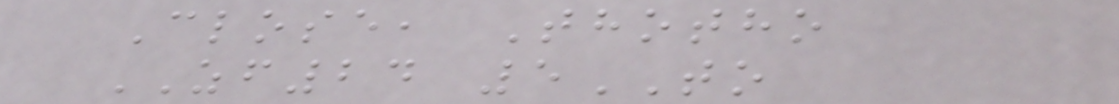Close, Thotho
ZF24 5TO
